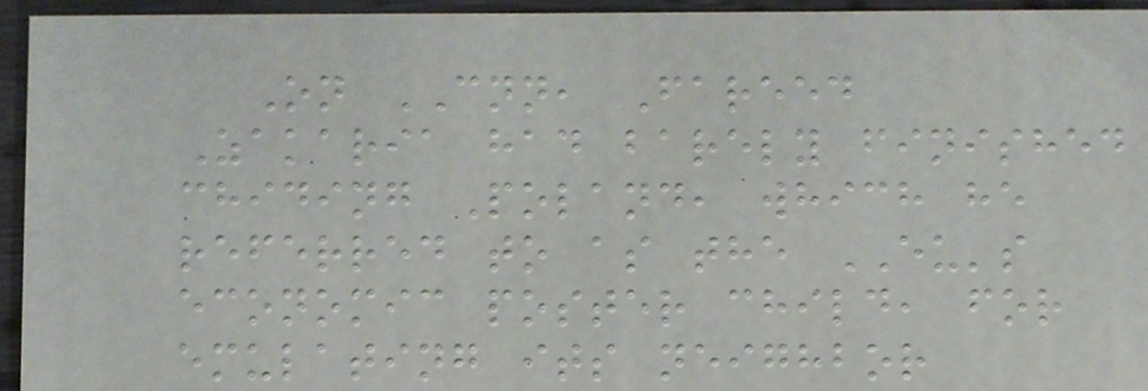On CNN, Fareed
Zakaria had barely finished
chiding Poland, which he
referred to as the EU's
economic poster child, for
emulating its neighbor
